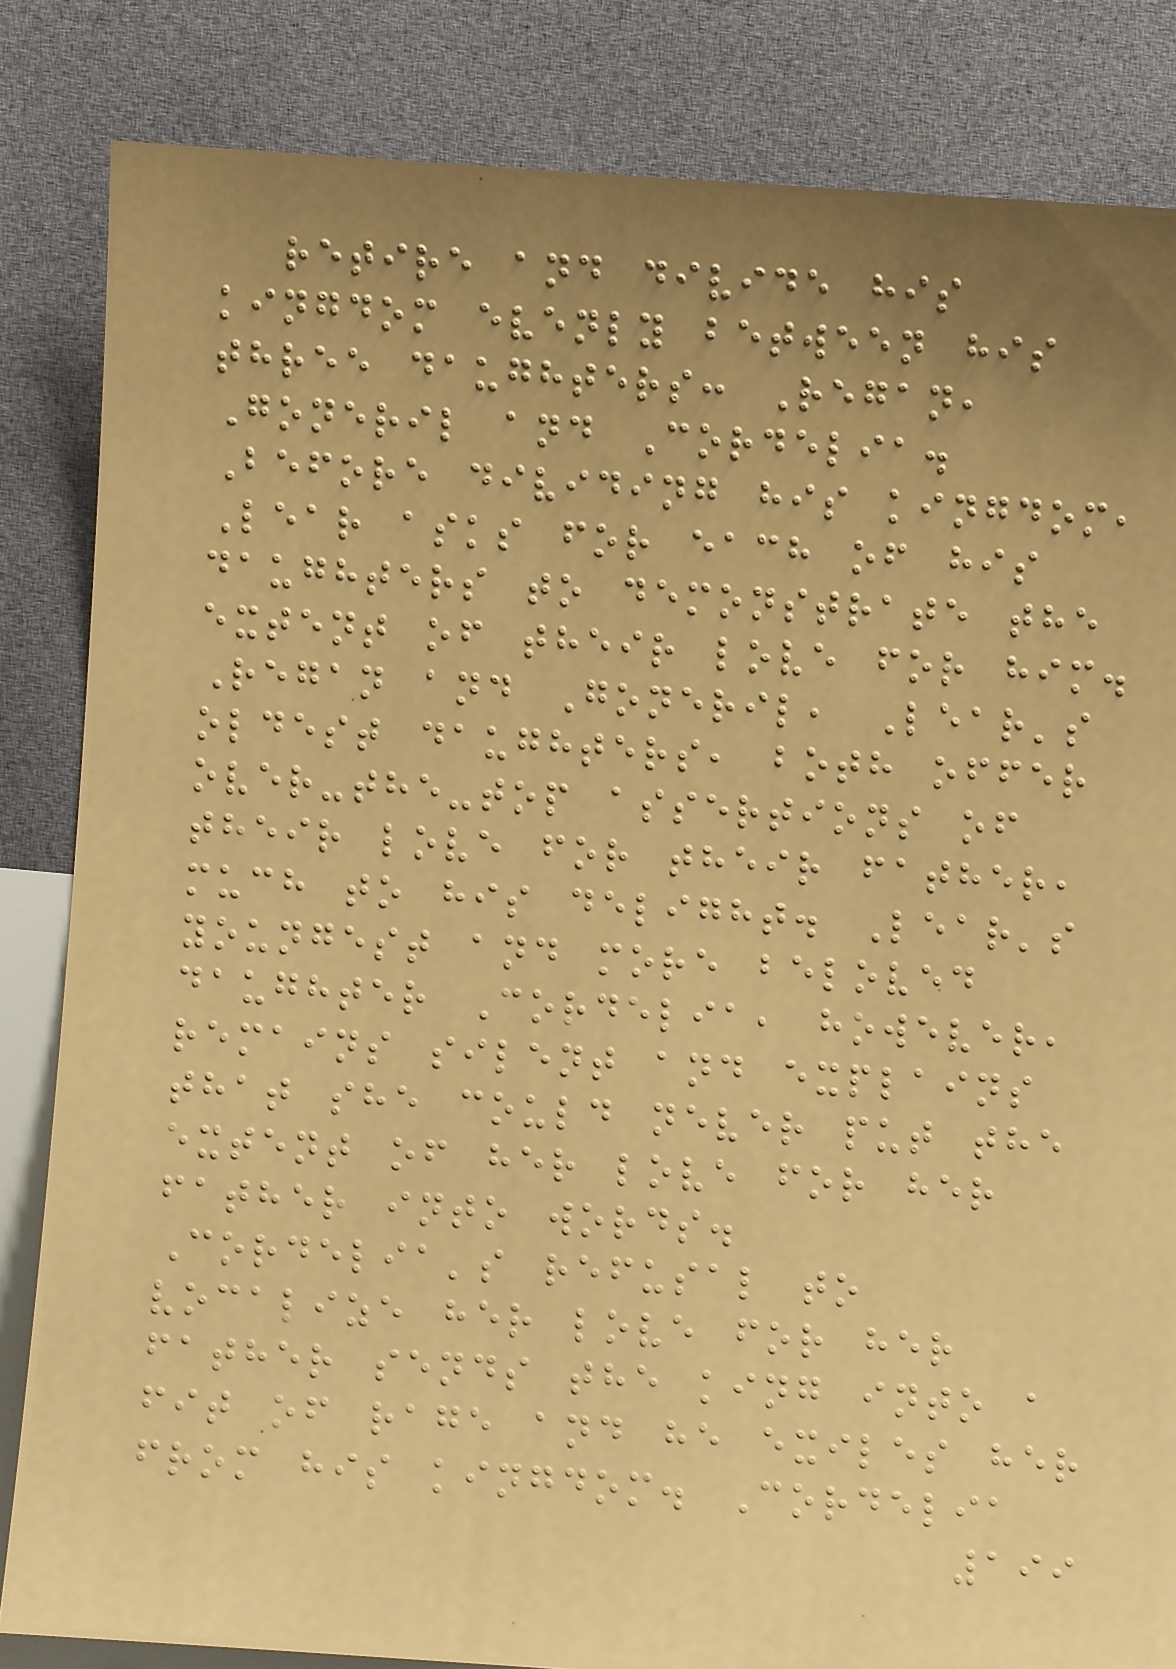retire and divide his
kingdom evenly between his
three daughters: Regan,
Goneril and Cordelia.
Before dividing his kingdom,
Lear asks for each of his
daughters to demonstrate the
extent of their love for him.
Regan and Goneril, Lear's
oldest daughters, both offer
over-the-top assertions of
their love for their father,
much to his delight. Lear's
youngest and more beloved
daughter Cordelia, however,
remains silent and explains
that she could never put the
extent of her love for her
father into words.
Cordelia's refusal to
vocalize her love for her
father sends the king into a
fit of rage and he exiles her
from his kingdom. Cordelia
199
